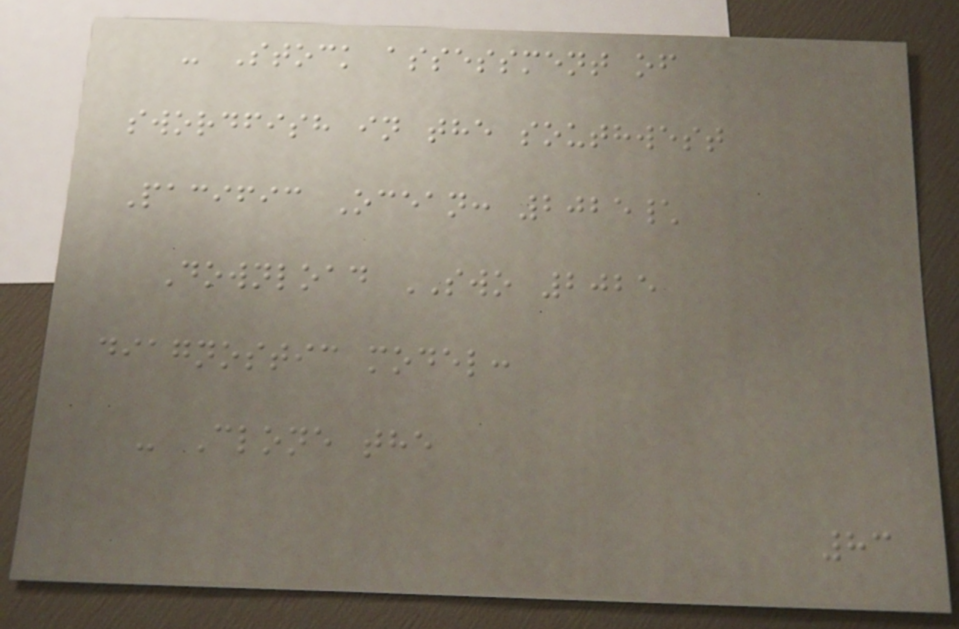- Stock assessment of
swordfish in the southwest
Pacific Ocean: 2025\
Download SWO 2025
diagnostic model:
- Clone the
83
